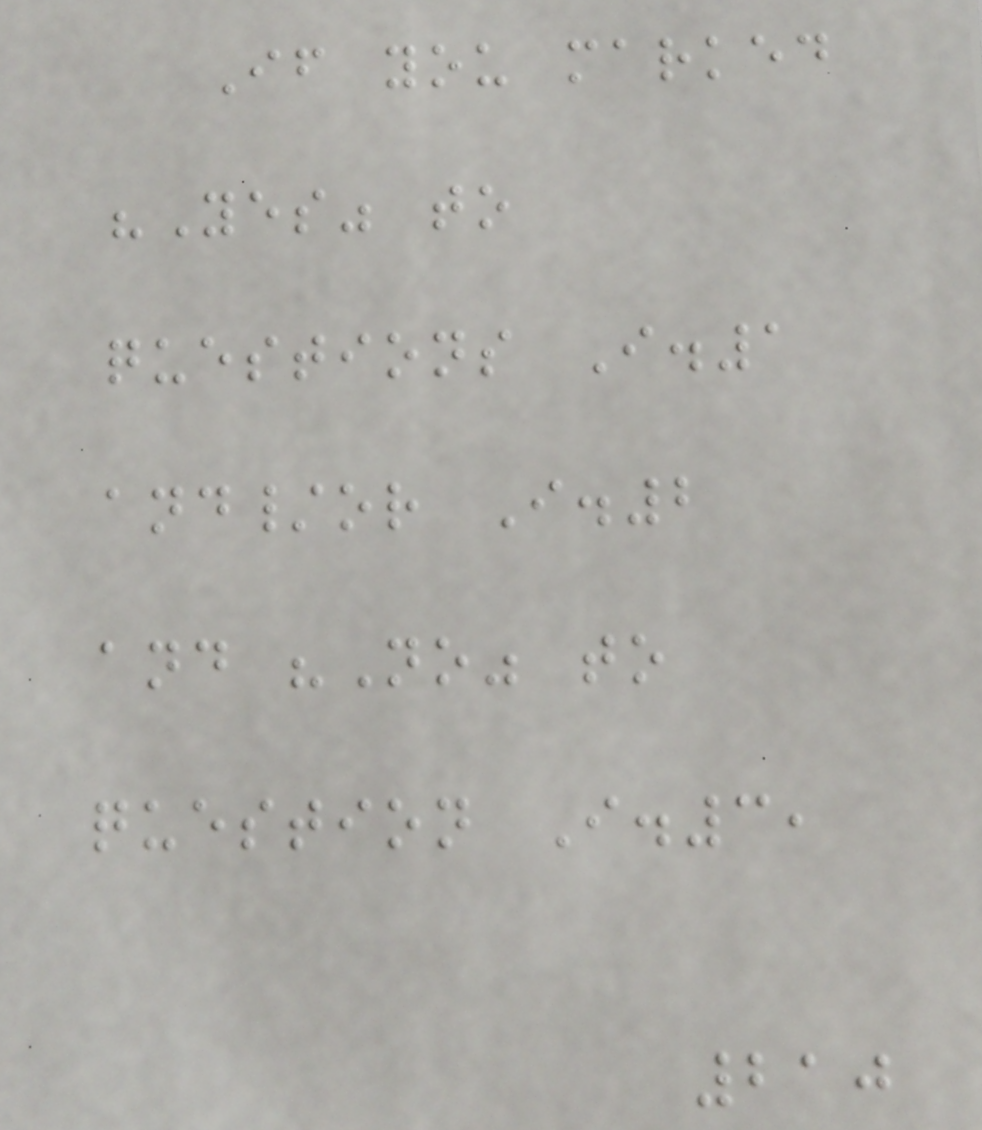If you marked
"Yes" to
questions I.1
and/or I.2
and "No" to
question I.3,
210
